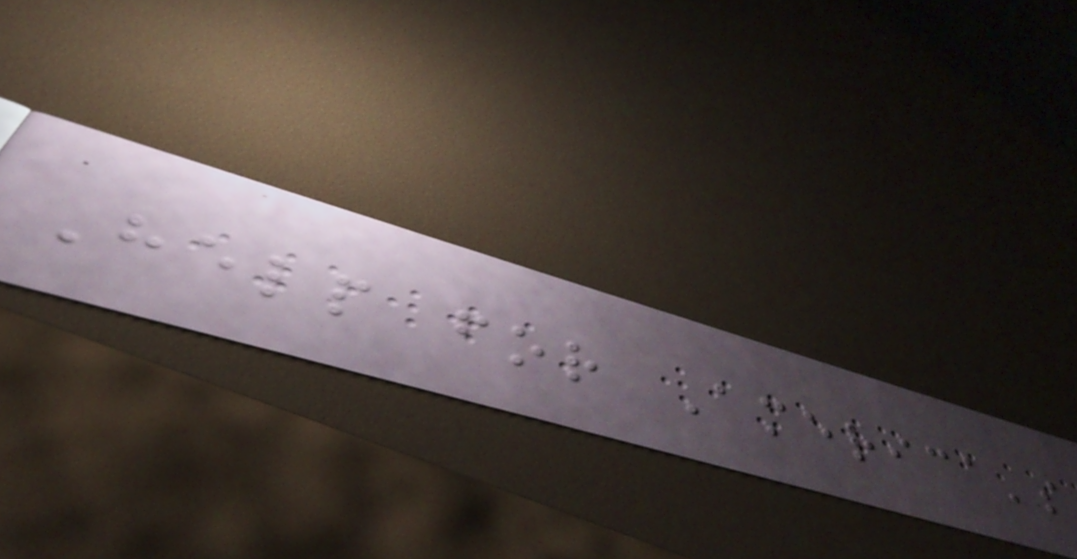Help for America's
